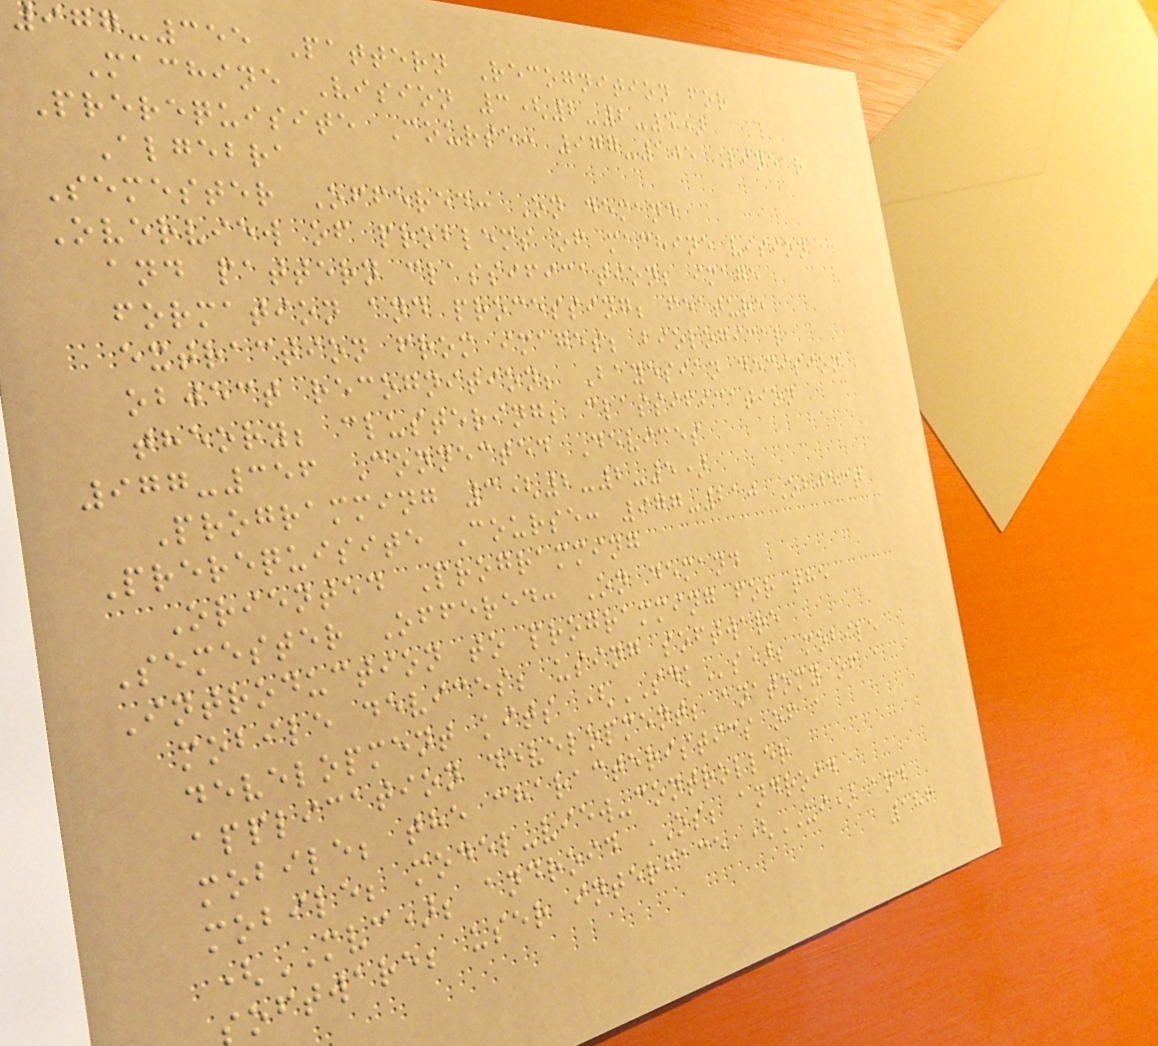977-355 Pattern Recognition for
Machine Vision 3(2-2-5)
Prerequisite Course: 977-105 Linear
Algebra
Semester Offered: On demand
Overview of problems of machine vision
and pattern classification; image
formation and processing; feature
extraction from images; biological
object recognition; Bayesian decision
theory; clustering; classification
977-356 Connected Devices
Programming 3(2-2-5)
Prerequisite Course: 977-210 Object
Oriented Programming
Semester Offered: On demand
Introduction to programming for the
mobile devices; using software
development kits (SDKs); mobile
application development; anatomy of a
mobile; the characteristics of a
mobile; model-view-controller
(MVC); android OS; android
software; user interface (UI) and
186
